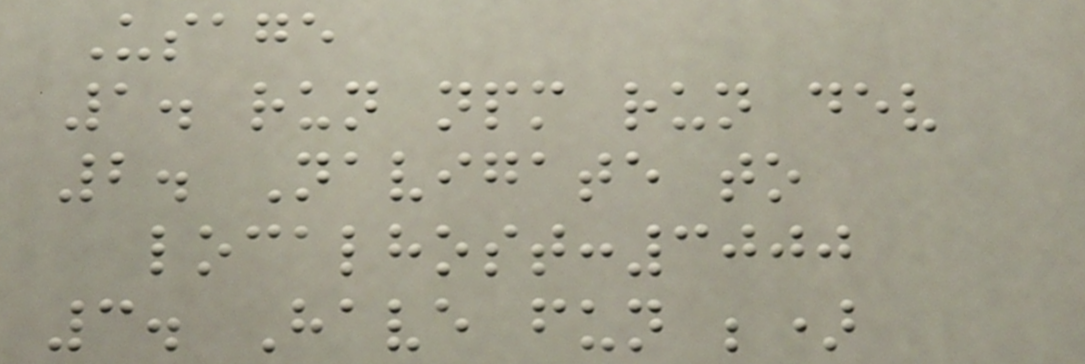Usage
1. run npm run dev
2. Navigate to
localhost:3000
3. Have fun ;)
